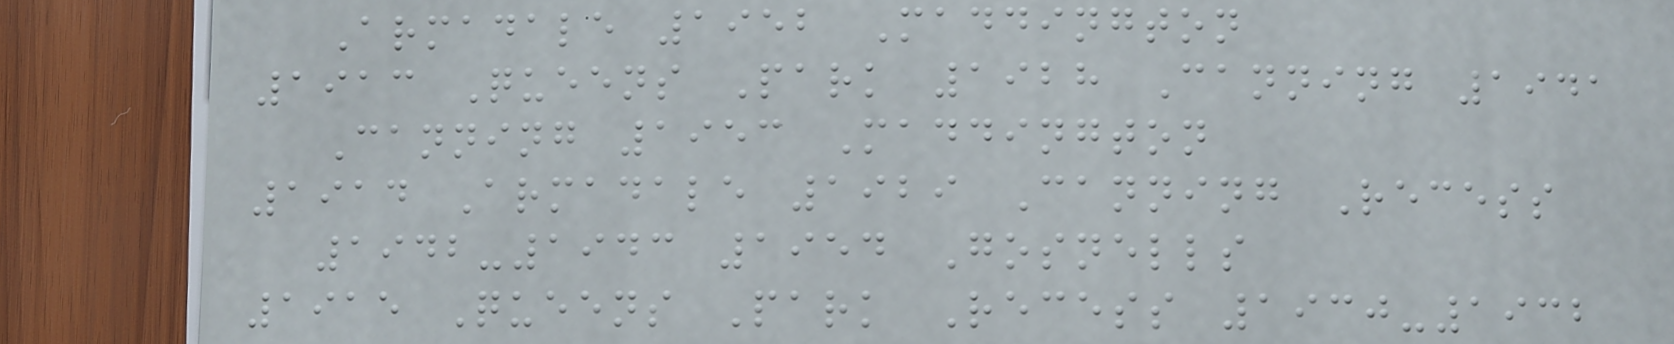Armadale 1952 Maddington
1913 Queens Park 1928 Canning 1941
Canning 1953 Maddington
1914 Armadale 1929 Canning Recess
1942-1943 1954 Gosnells
1915 Queens Park Recess 1930-1932
